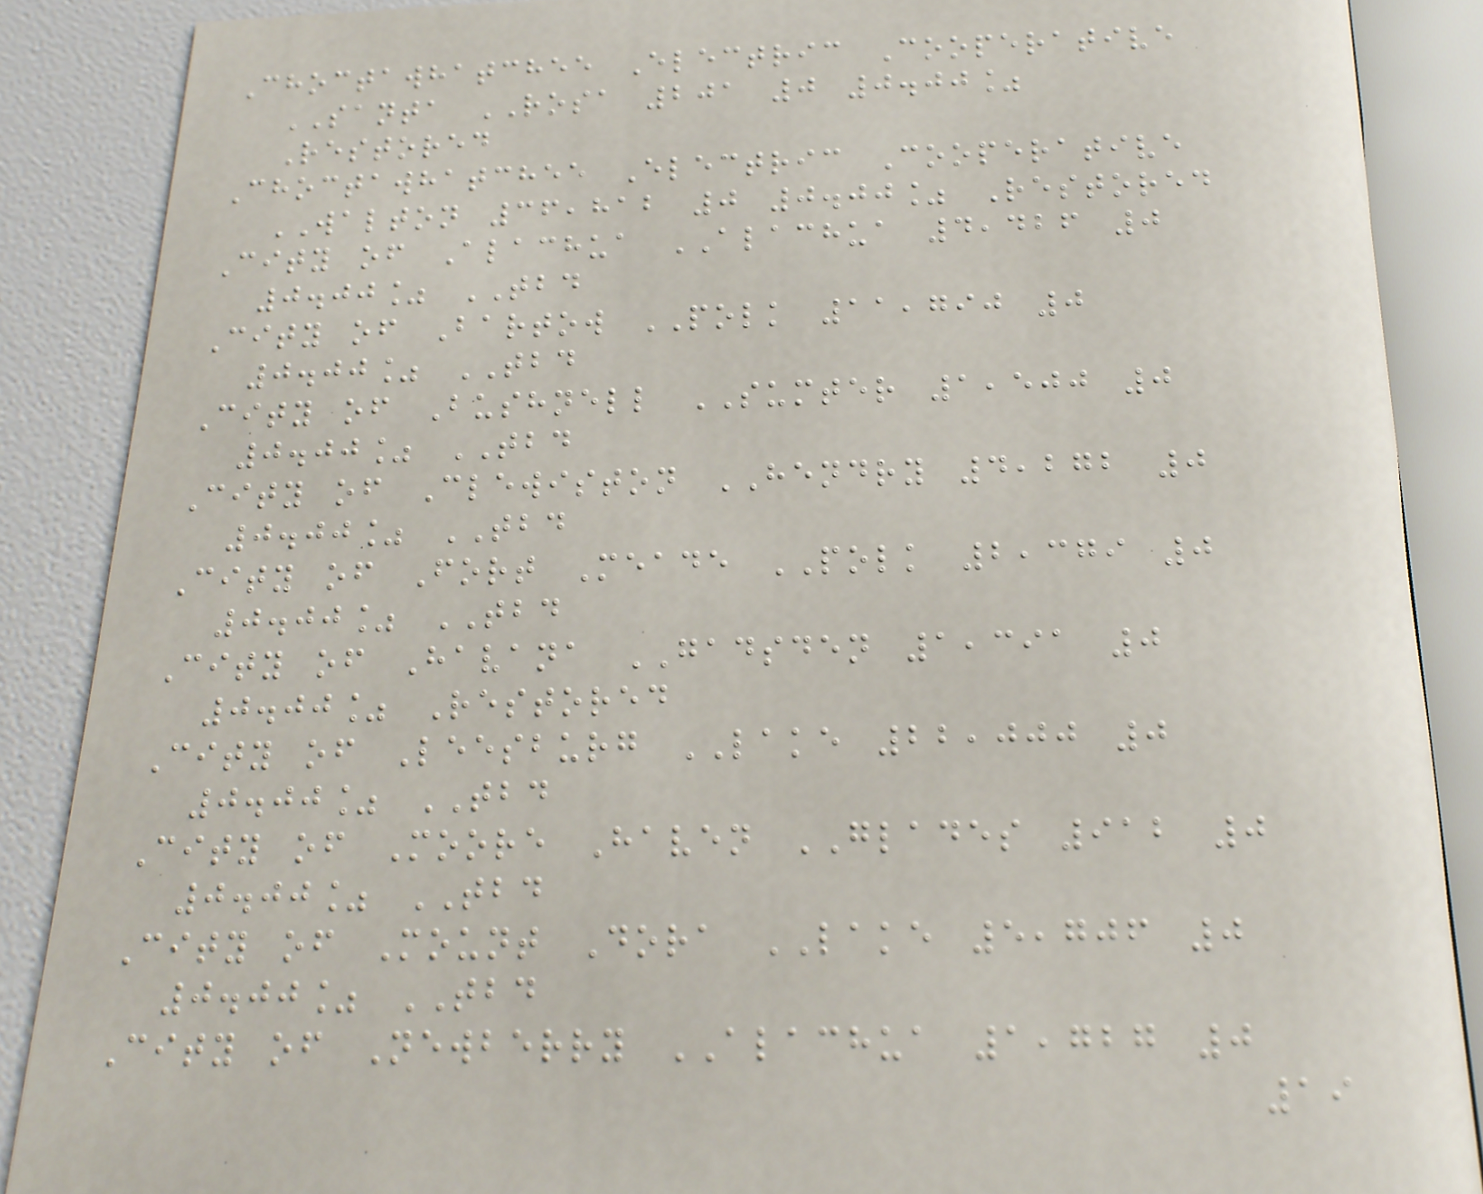Choctawhatchee Electric Cooperative
SANTA ROSA 201 0 0.00%
Restored
Choctawhatchee Electric Cooperative
WALTON 36,812 0 0.00% Restored
City of Alachua ALACHUA 4,426 0
0.00% TBD
City of Bartow POLK 11,790 0
0.00% TBD
City of Bushnell SUMTER 1,500 0
0.00% TBD
City of Clewiston HENDRY 4,272 0
0.00% TBD
City of Fort Meade POLK 2,379 0
0.00% TBD
City of Havana GADSDEN 1,391 0
0.00% Restored
City of Leesburg LAKE 22,000 0
0.00% TBD
City of Moore Haven GLADES 912 0
0.00% TBD
City of Mount Dora LAKE 5,706 0
0.00% TBD
City of Newberry ALACHUA 1,727 0
19
